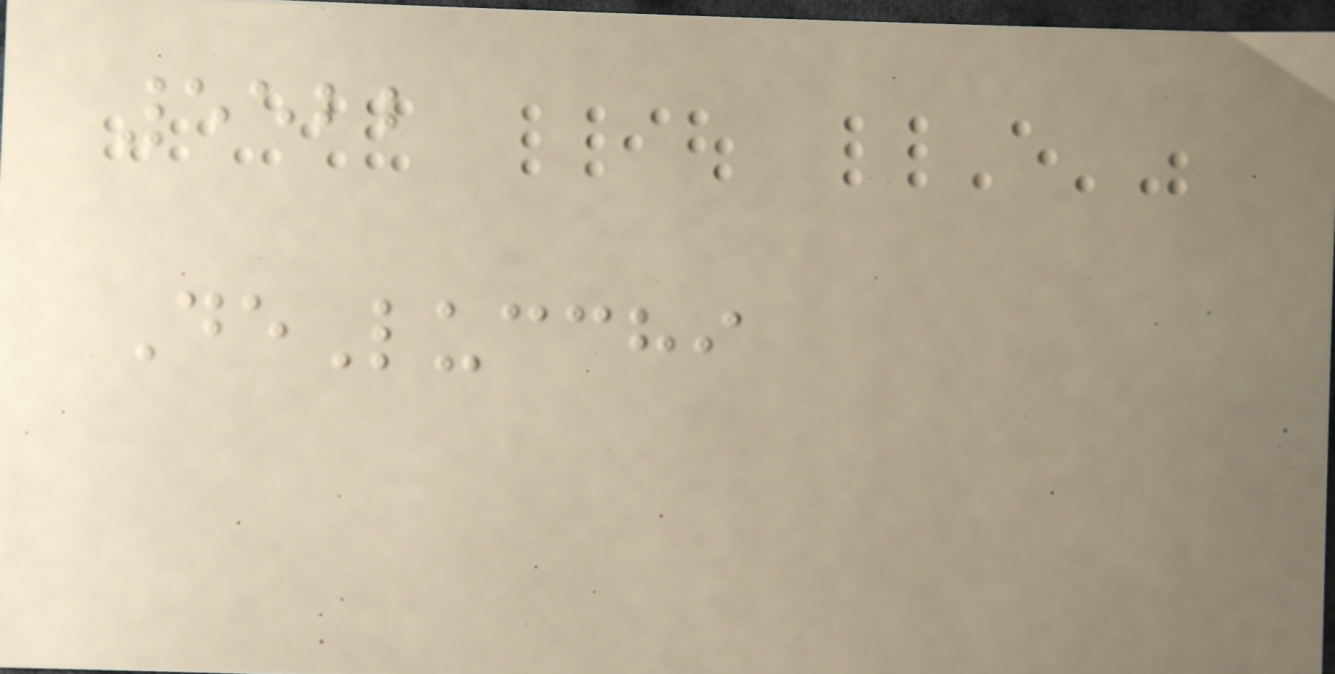5522
DeLucchi
